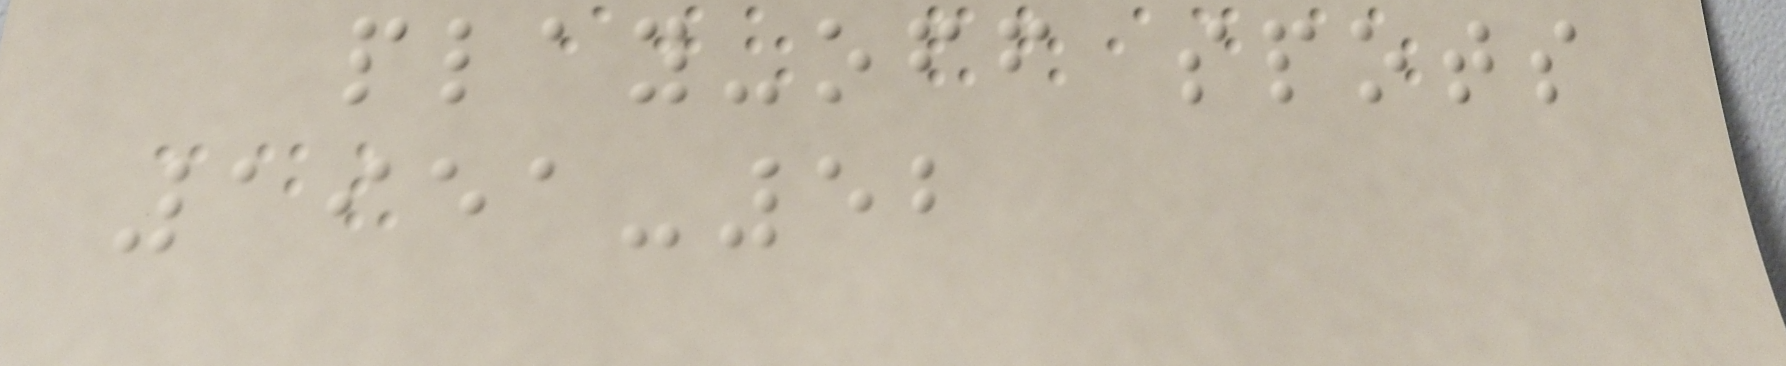play-off spots
1951-52
